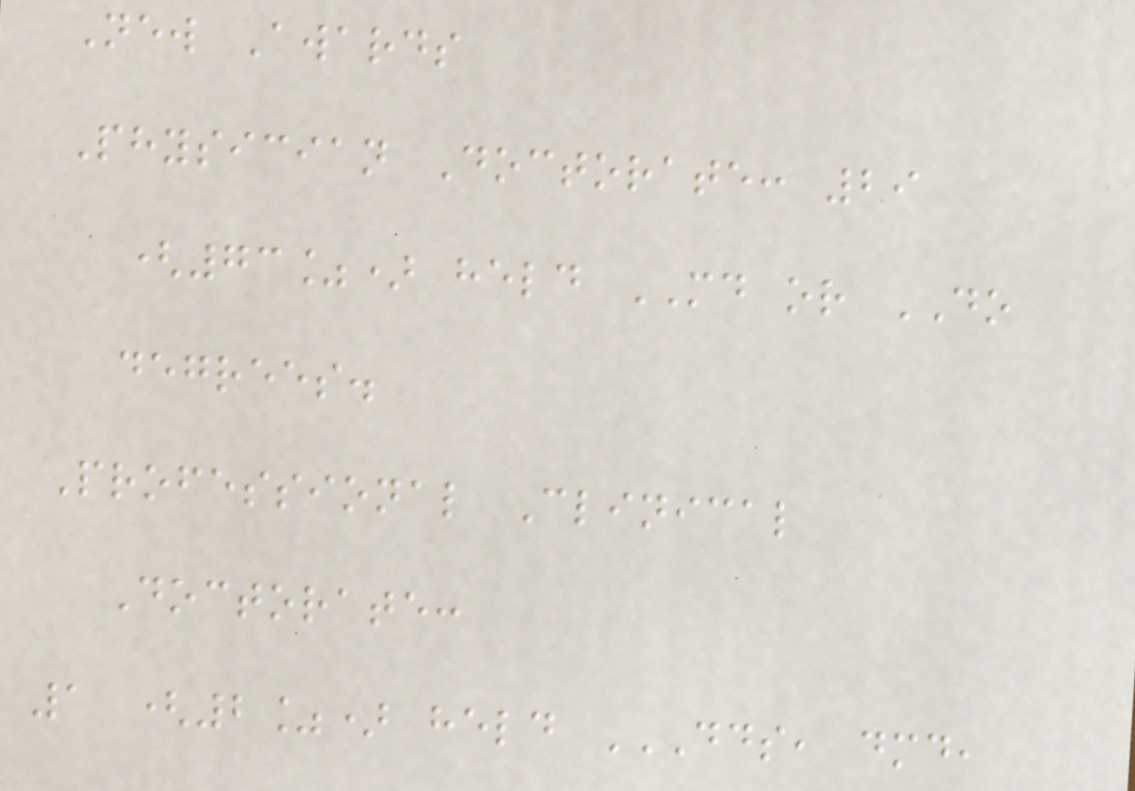New Awards
Physician Doctorate: 29
(73%) held MD or DO
degrees.
Professional Clinical
Doctorate:
1 (2%) held DDS, DMD,
